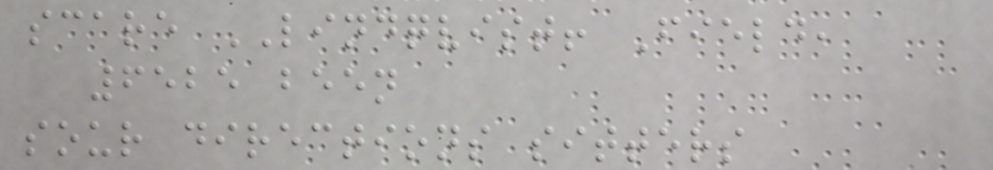scare LINDQVIST! Field,
6525 been
sour directions sitters
